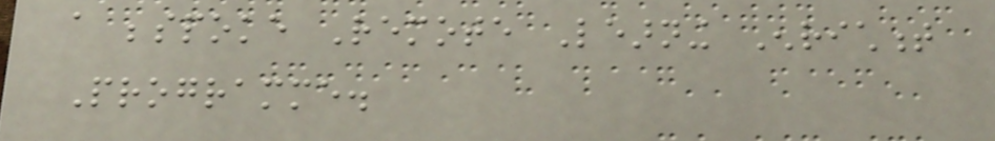a bespoke Remote Learning Enrichment
Programme.
